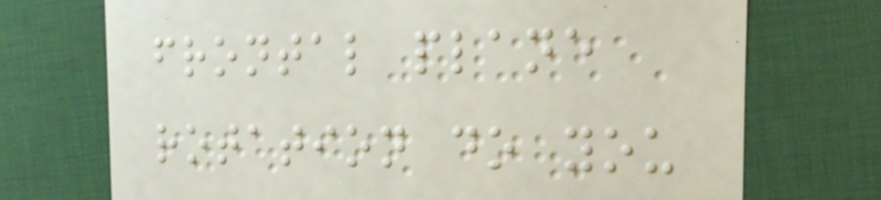frontal plane
rotation do you
